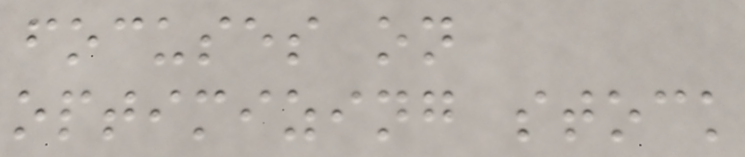focuses on
optimizing stock
